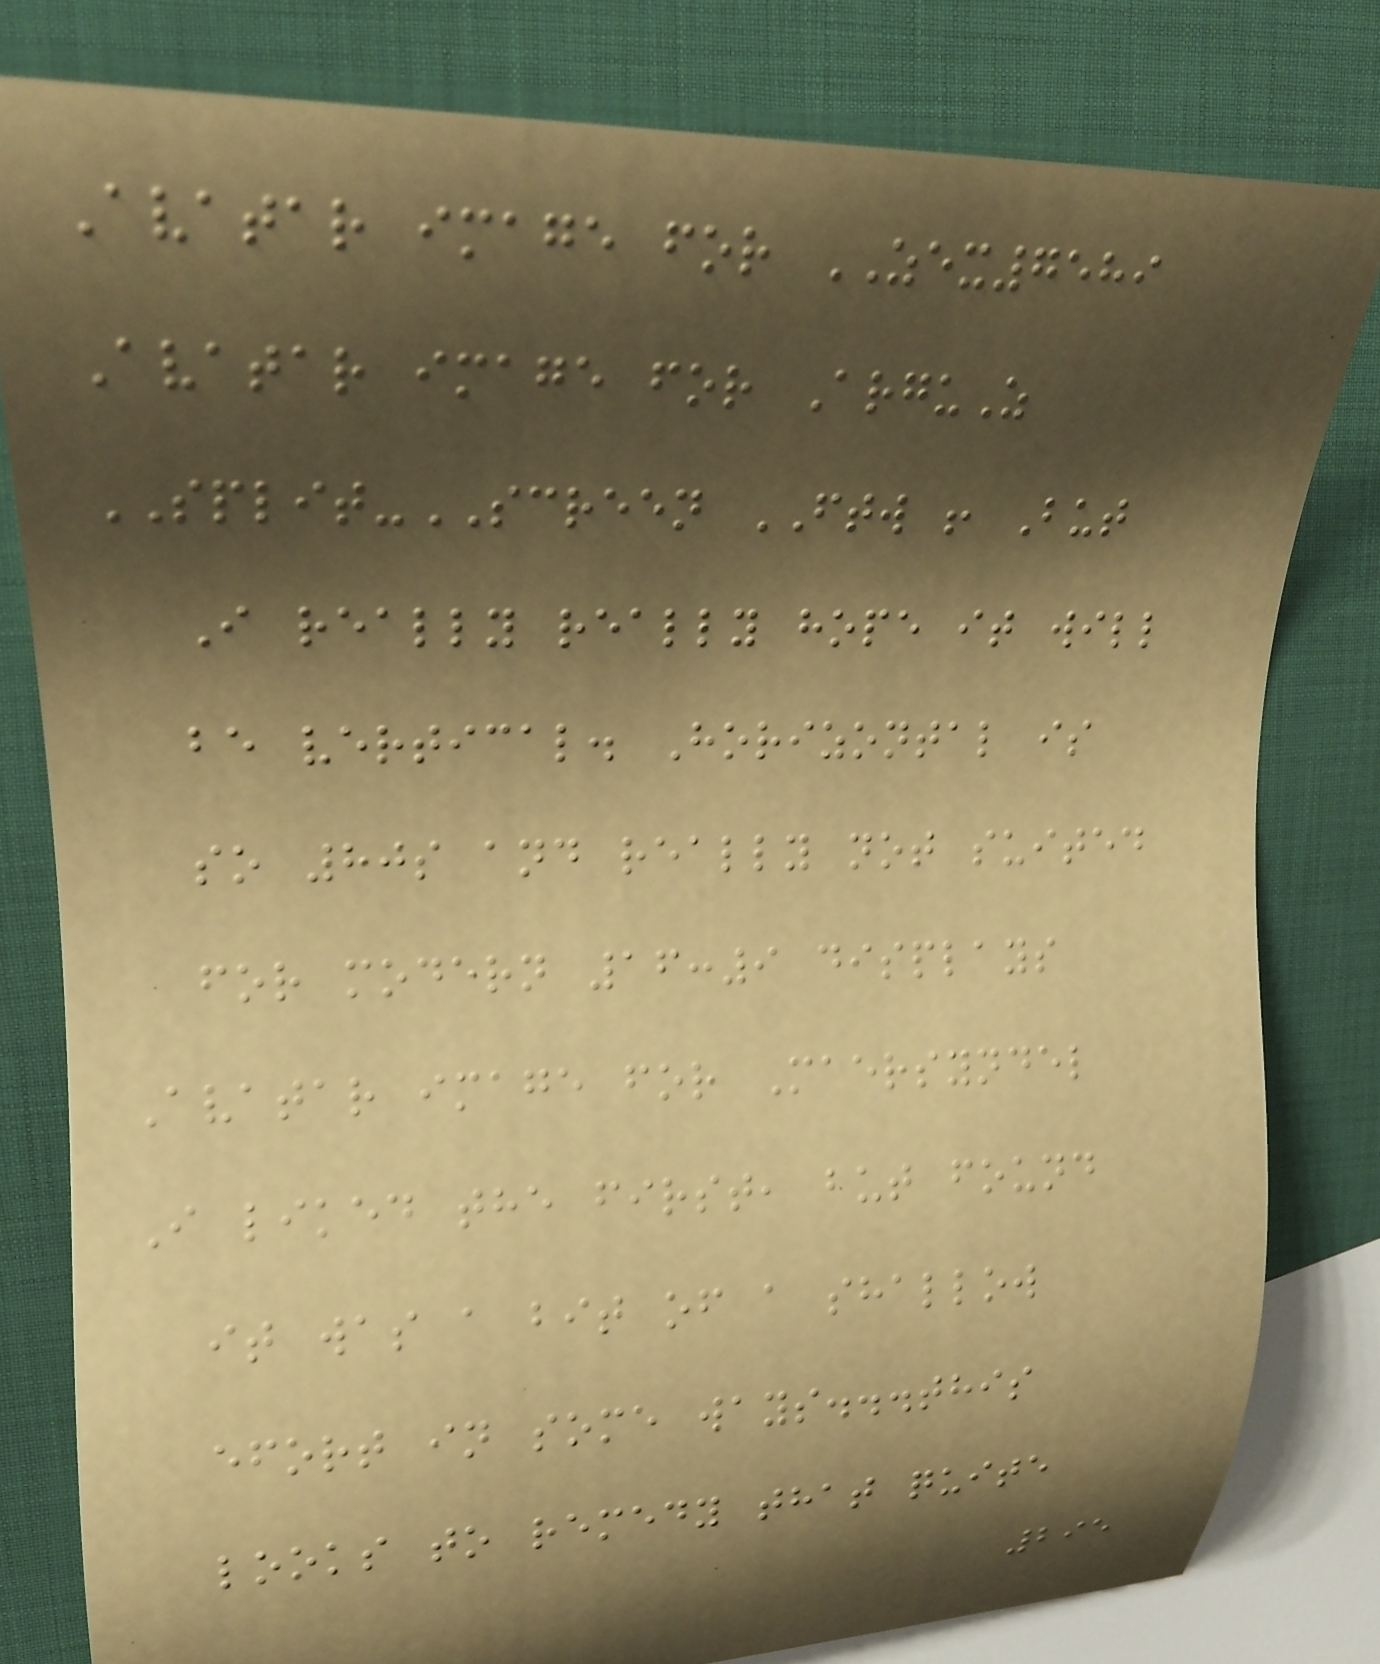Avatar image for ZEX7589
Avatar image for ArguZ
SPLIT-SCREEN FTW ! But
I really really hope it will
be vertical. Horizontal is
so 80s and really not suited
for modern 16:9 displays
Avatar image for Maersyndel
I liked the first, but found
it was a bit of a shallow
efort in some ways...this
looks to remedy that quite
295
